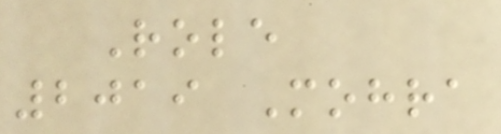Role
2019 Mohra
